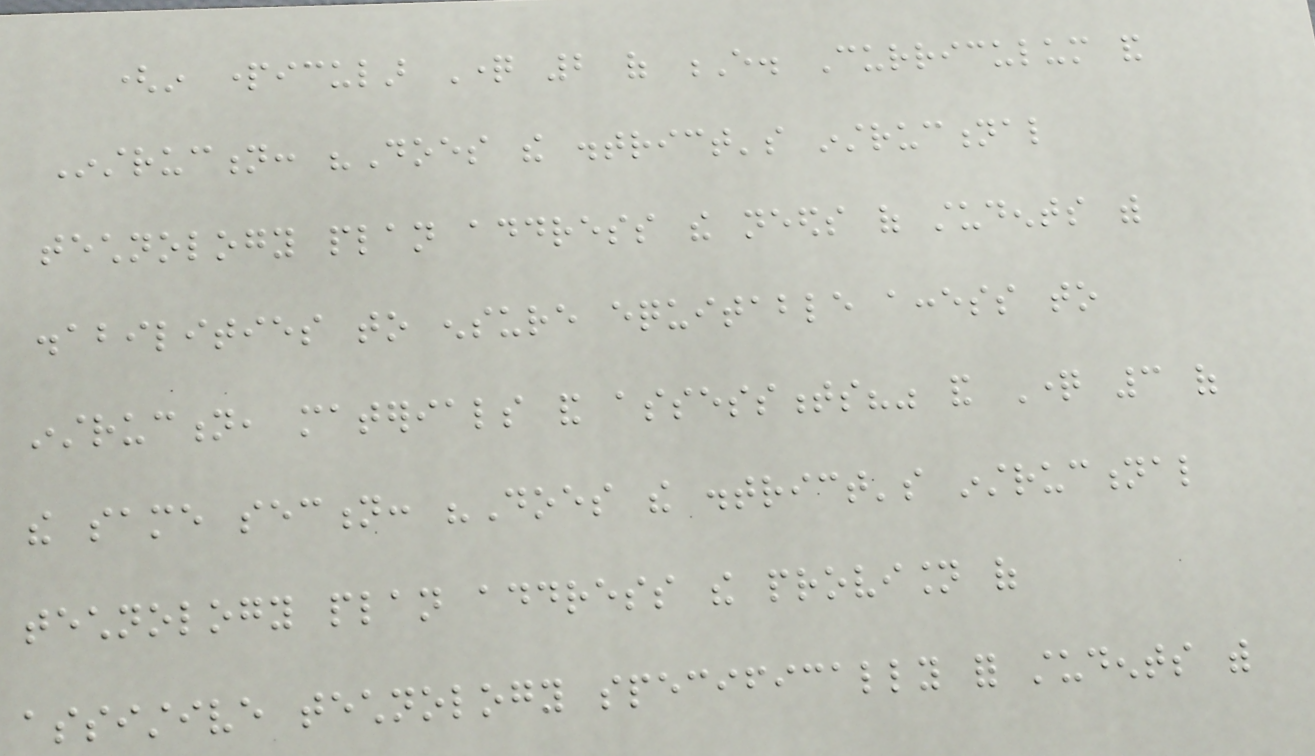(in particular Question 2 of E. Curriculum and
Instruction: "Does the district's instructional
technology plan address the needs of students with
disabilities to ensure equitable access to
instruction, materials and assessments?" and Question 3 of
the same section: "Does the district's instructional
technology plan address the provision of
assistive technology specifically for students with
